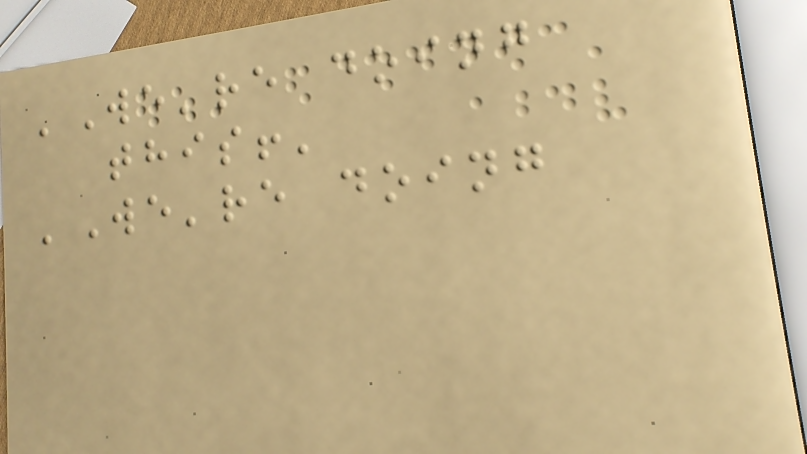'We're doing
this!'
'We're doing
